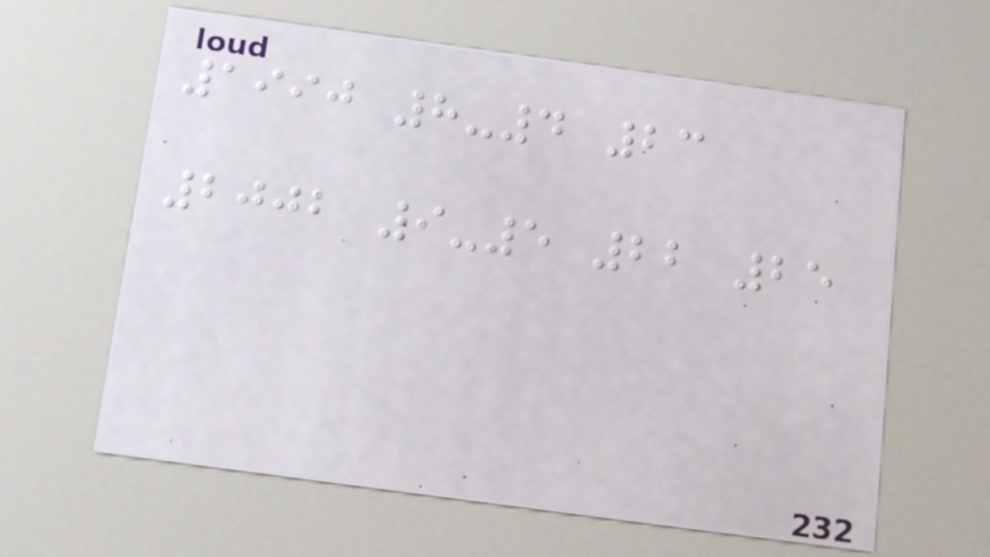1990 8-4 23
2002 9-5 22 25
